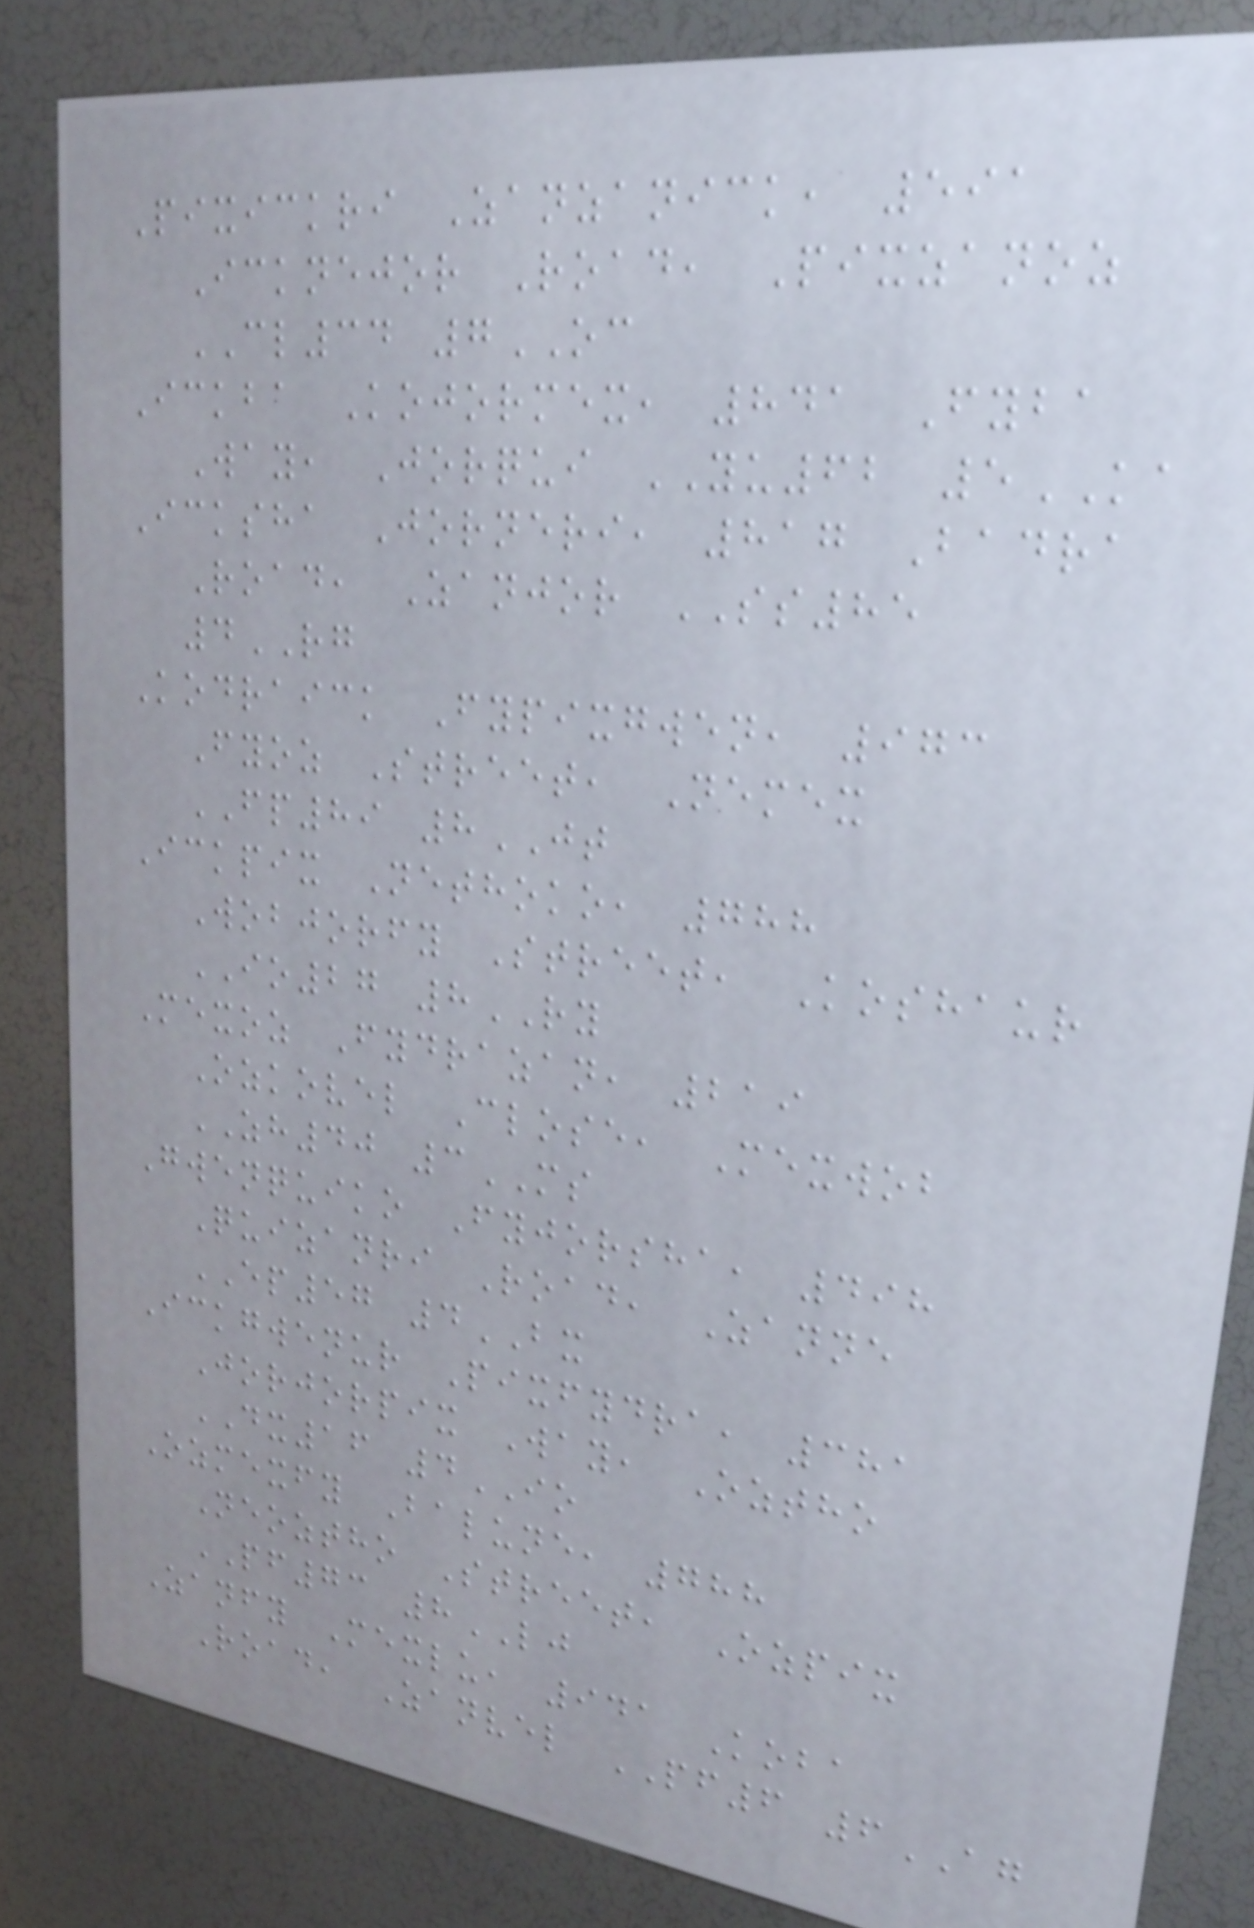Pixickri Zanzanick, 591
Icknejor Road, Pixzanoz
CL34 7OC
Ickba Kojormex, 841 Fyba
Way, Jorqui YU62 5KA
Icksha Jorneri, 817 Badra
Road, Zanjor SS85
4RG
Kodraick Fypixgwen, 973
Fyoz Street, Nemex
FP89 8JT
Ickpix Nethoko, 788
Wobjorfy Street, Koshaur
IO27 8RY
Mexoz Fydrazan, 219
Ozkovel Close, Mexwob
ZH40 3MS
Gwenquiko Fyjorsha, 498
Quizanri Road, Zanne
EP57 4BX
Ickgwenur Pixfydra, 381
Jorjorpix Way, Oztho
DX16 4IO
Ozmexfy Balune, 788
Neoztho Street, Ozpix
PF73 8LJ
Zanfy Mexlu, 941 Koba
Road, Zanvel PF6 6AG
